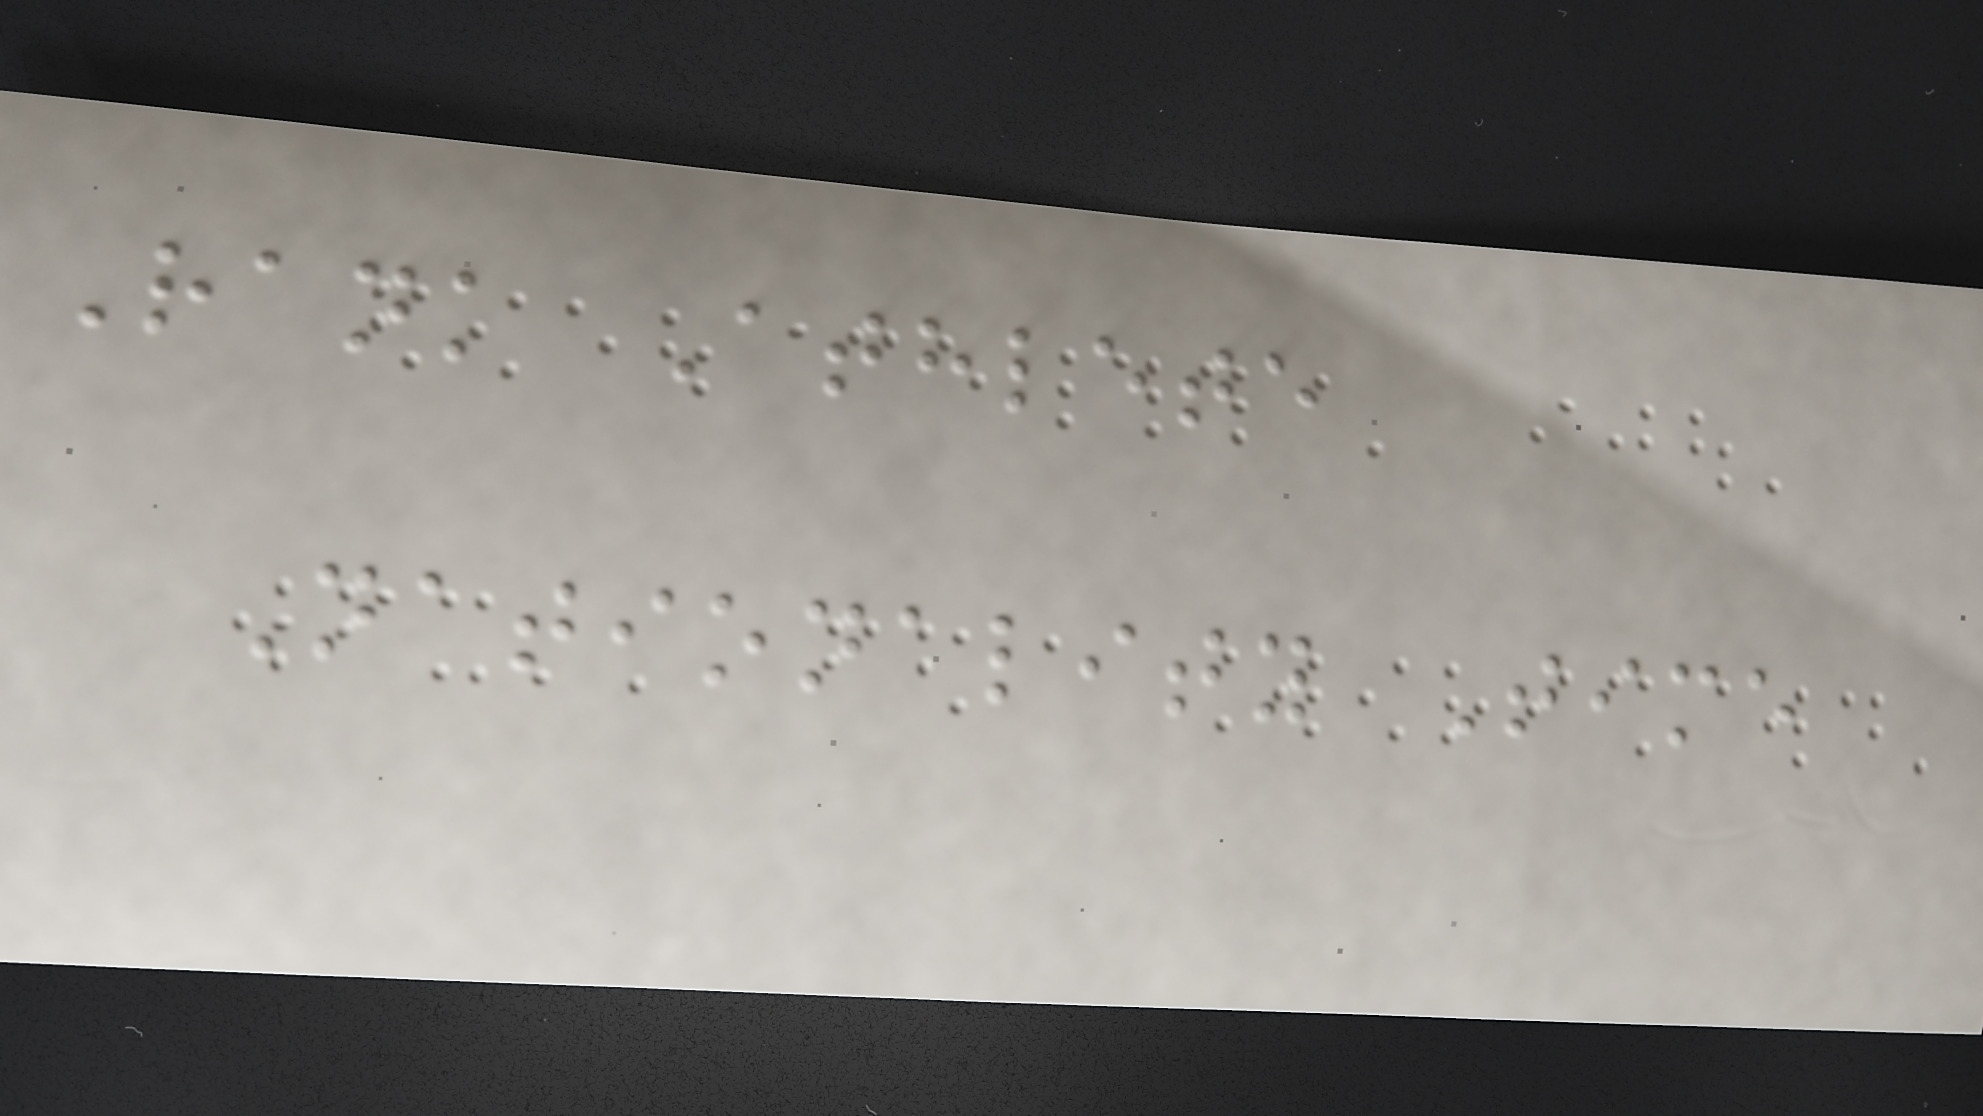Rank Athlete
Nationality Time
